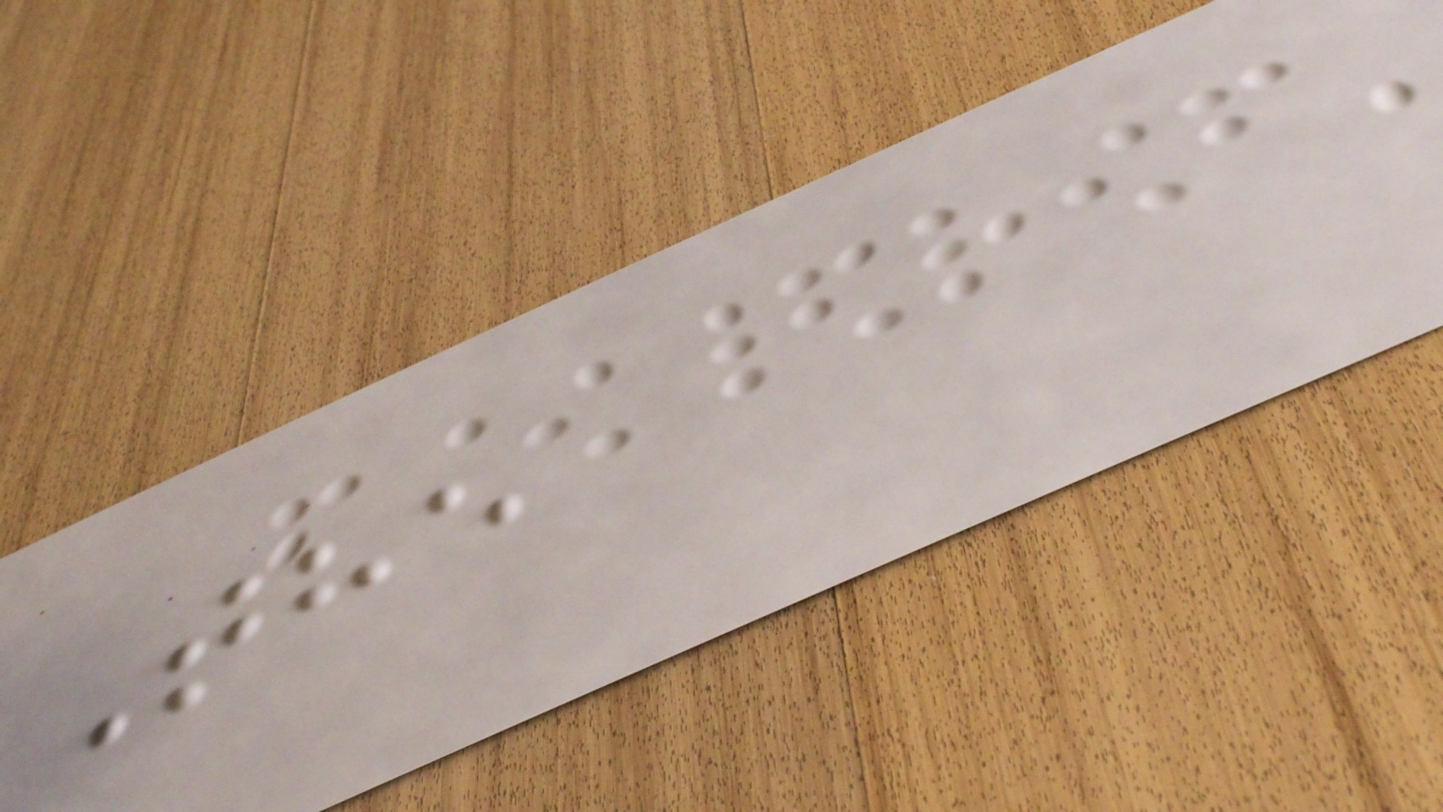The
